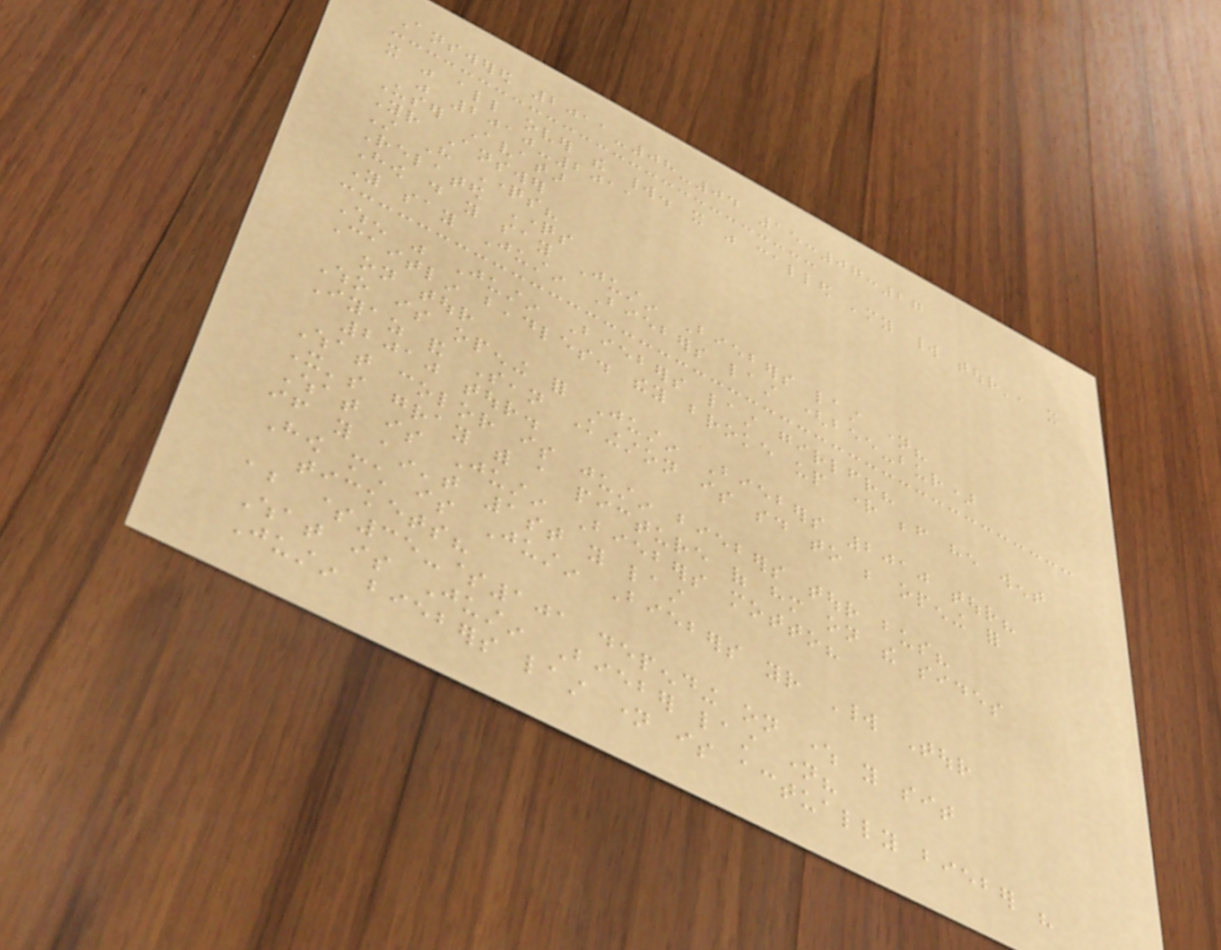Answered 2011-08-04 15:07:27
it was all over the world. it was called 'my world tour', it
was 2010-2011
User Avatar
Your Answer
Still Have Questions?
Related Questions
How do you say Justin Biebers last name?
You say Justin Biebers last (bee-bur)
When was Justin Biebers last girlfriend?
Caitlin beadles. they broke up right before he went
on tour
Who is opening for Justin Biebers 2010 tour?
Iyaz and Sean Kingston is said to be opening for
2010 tour.
What color is justin biebers tour bus?
It's gray with a picture of him on the sides
What is Justin Biebers motto?
if you ain't 1st you last
How much is Justin Biebers your World Tour
tickets?
about $35-$101 depending on where you sit
What is Justin Bieber last name?
Justin biebers last name is actually bieber his
